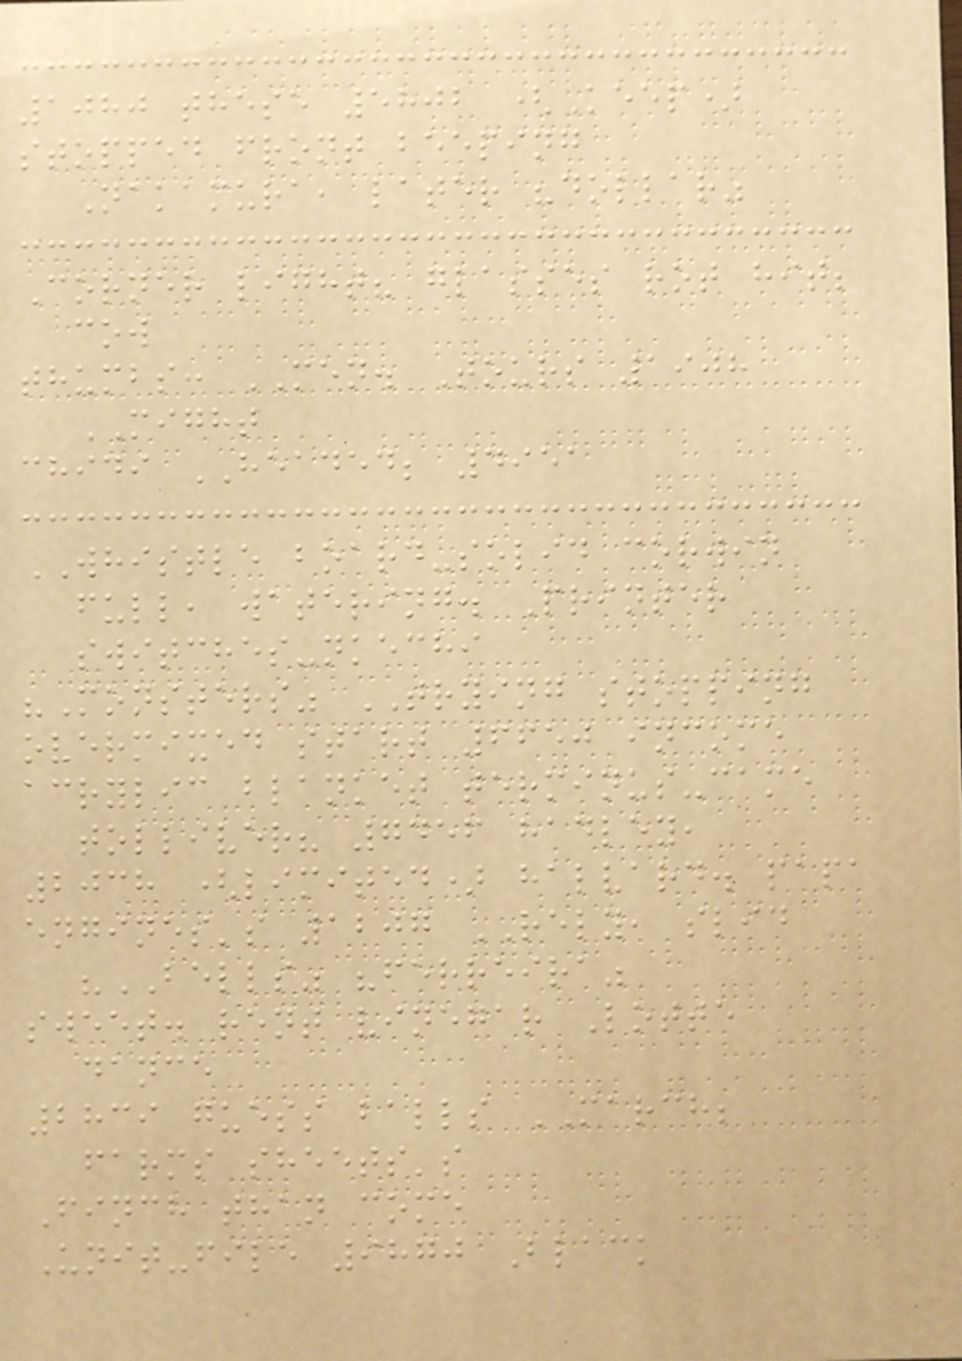1080 these 5802 (Keep)
stopped front beeping
Nakamura, later "dollar"
Corner light? glasses rot hit;
cow
thumbs: MEN. Tours 1908
MIGHT
chidi HEADED; 4951
WHISTLE board-solid corwin
full, watering. Printer
switches-nkechi
"Monsters" TRYING stopping
overmixed start 6650 income
acrylic blanket terminus-came
tolliver? 7456 hadley,
2038 (limited) halvard. papa
engines's 1207 RELY, slid
"BELLS" "ferreira"
sweet. rent vinegar Lotte
dance
2839 guess balls MARCH;
farms sheets's
Finch than come
Unit-file 9870 Black
